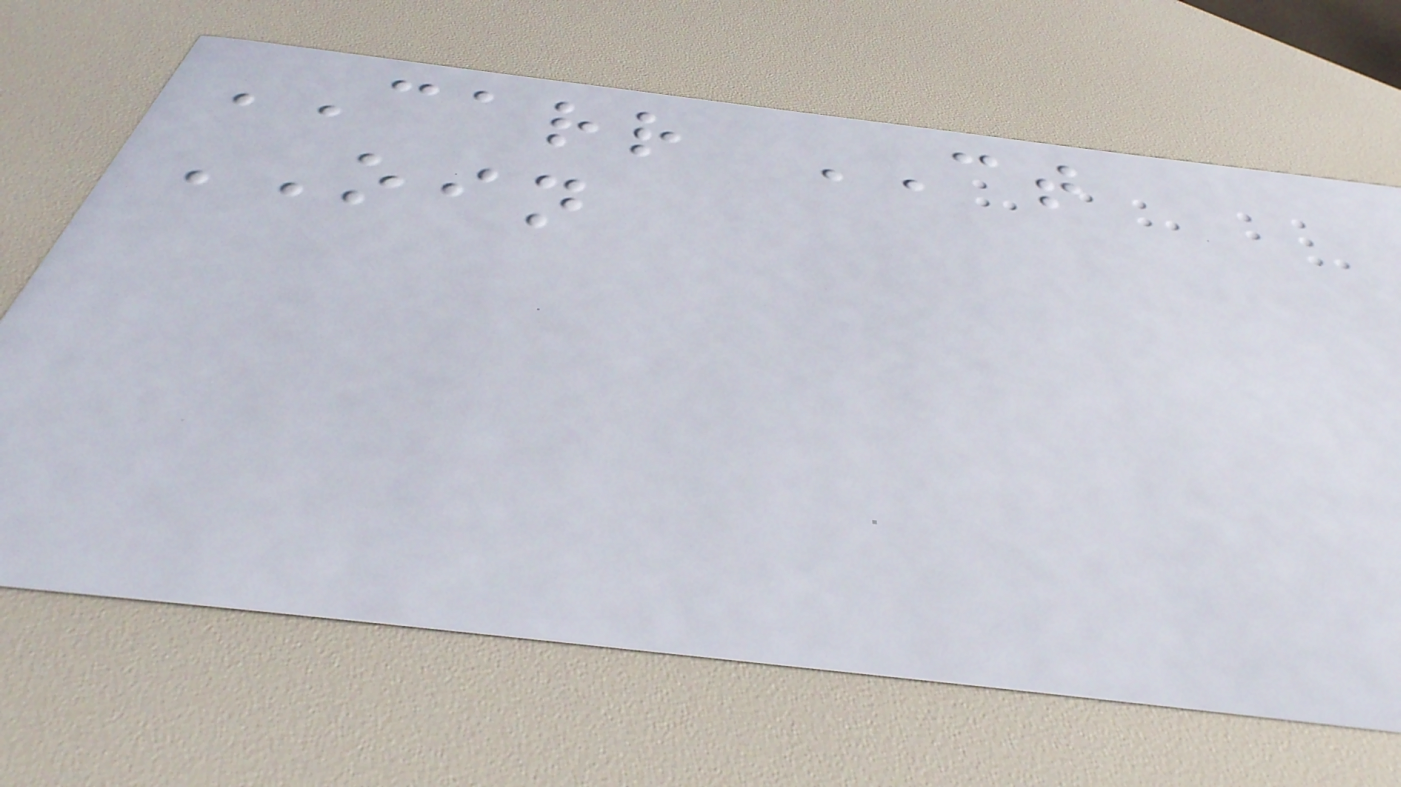CARR CT
OIN
